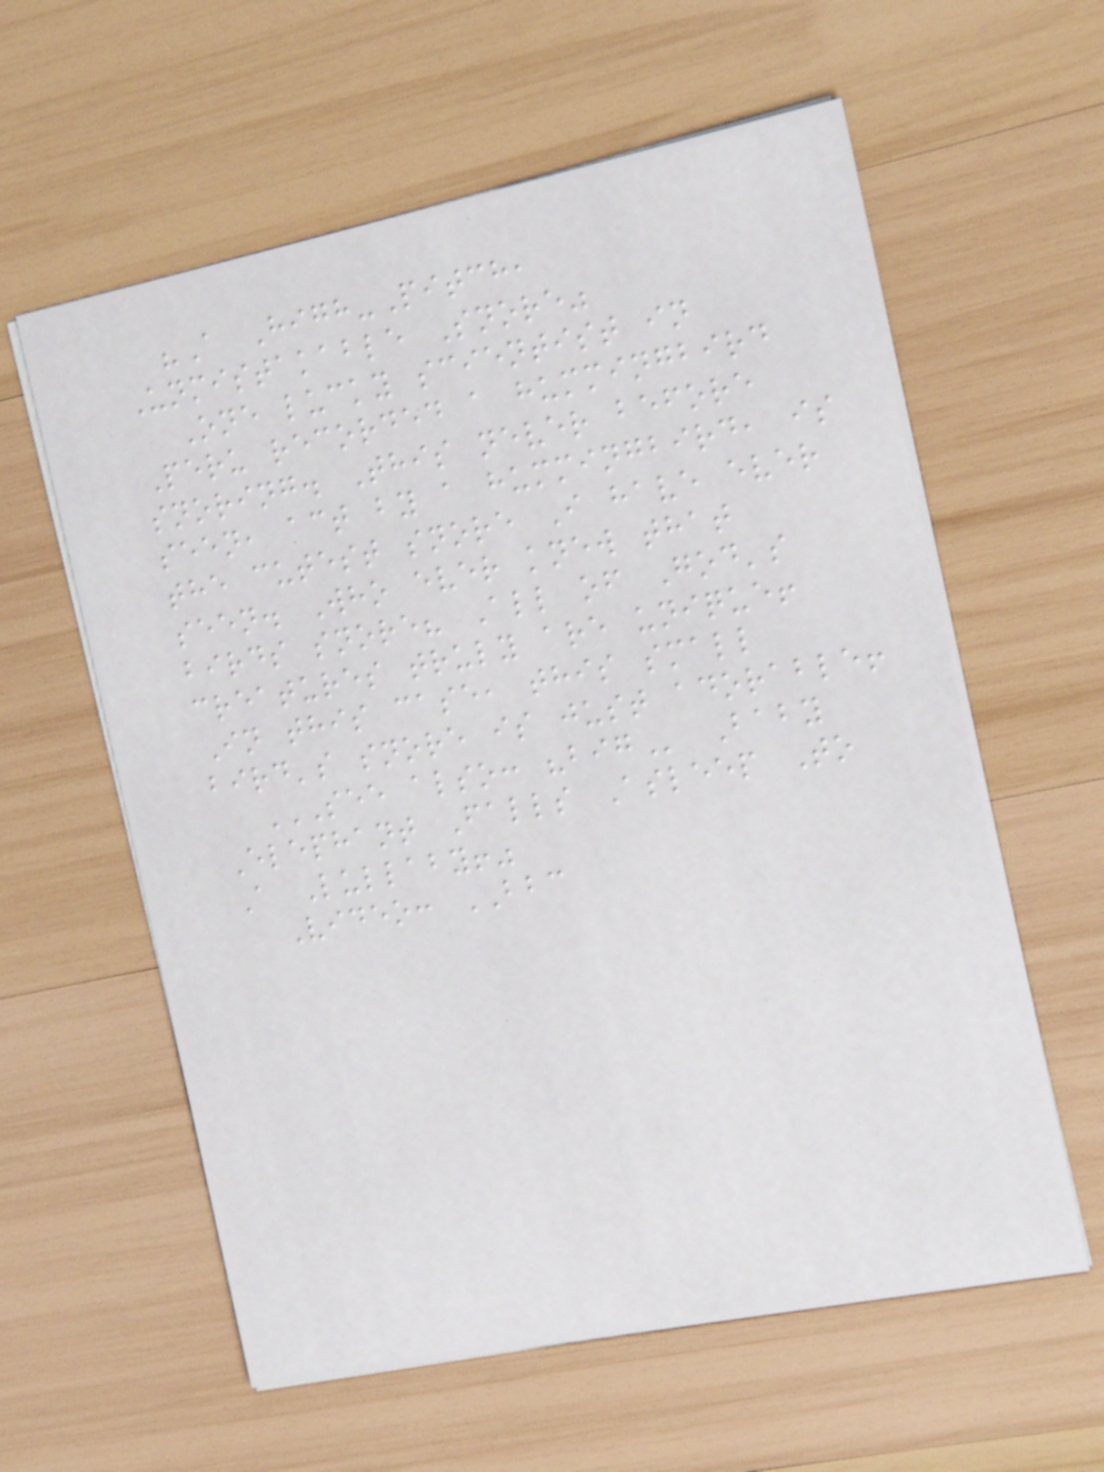"A High-Pitch,
Unmistakable Snore"
One lucky scientist in
Peru recorded a hummingbird
snoring. This never before
seen, act by a hummingbird, is
the cutest snore I have ever
seen. Who ever knew that
birds snore? All of God's
creatures truly are unique!
In this case, this small
bird's snore is just adorable!
SEE ALSO: "BIG Baby
Elephant Falls Asleep To
A Lullaby!"
Video: BBC
